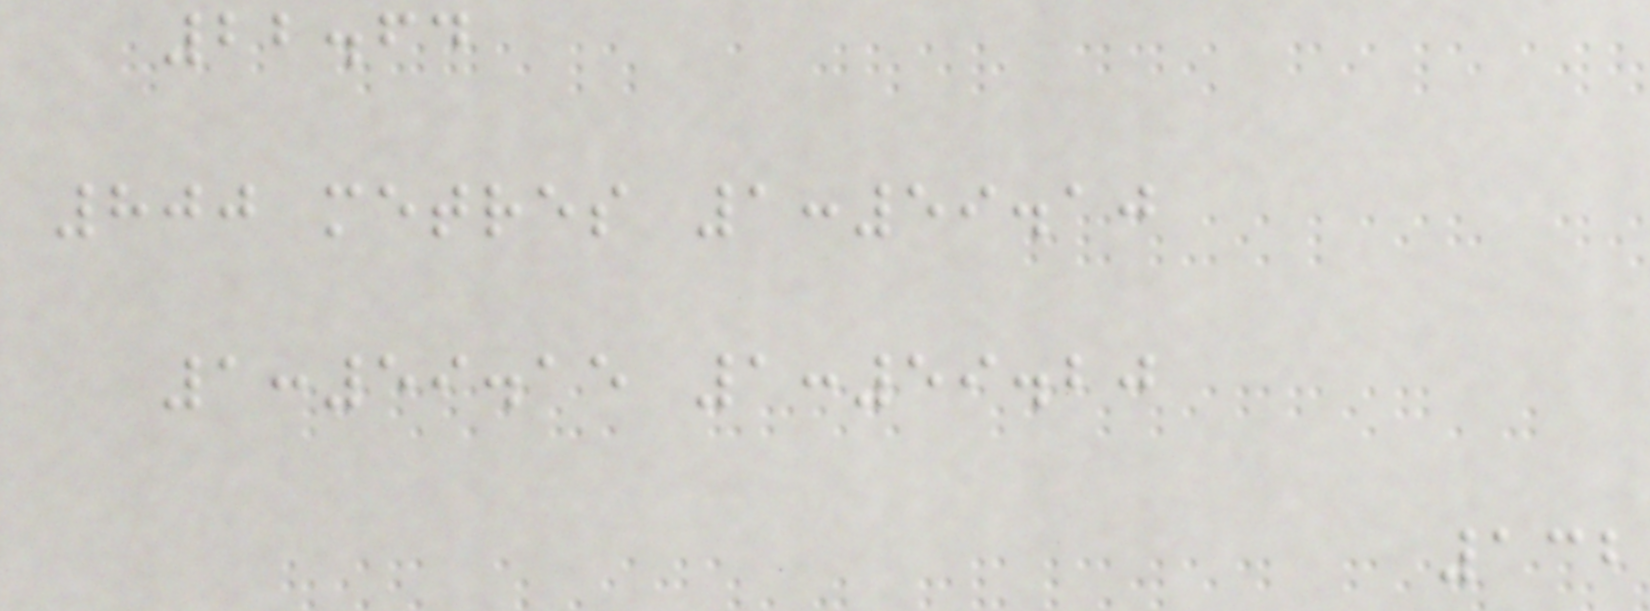22.64
800 metres 1:59.10
1:59.15 1:59.20
132
